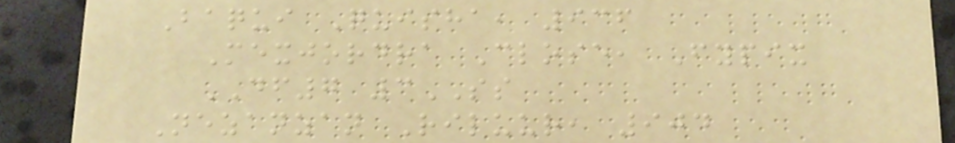Baqui Quisha, 936
Mexjordra Close, Fypix
DF7 3SS
Nezanzan Riluur, 904
